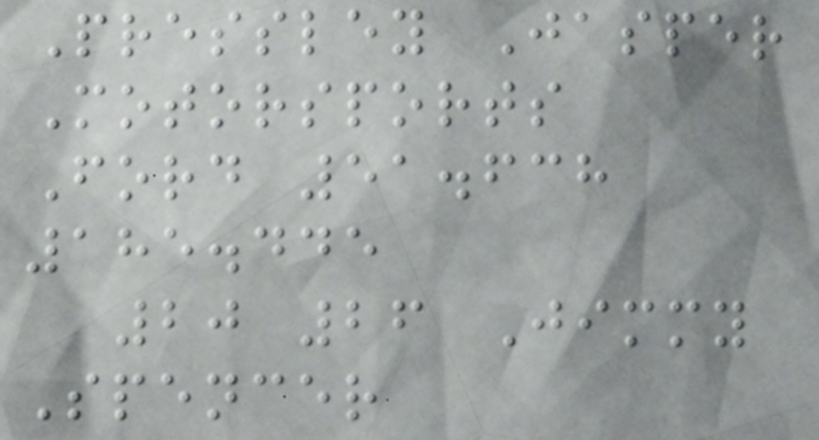Pressley Jasper
Motorsports
Ford 51.638
185.445
20 26 Jimmy
Spencer
